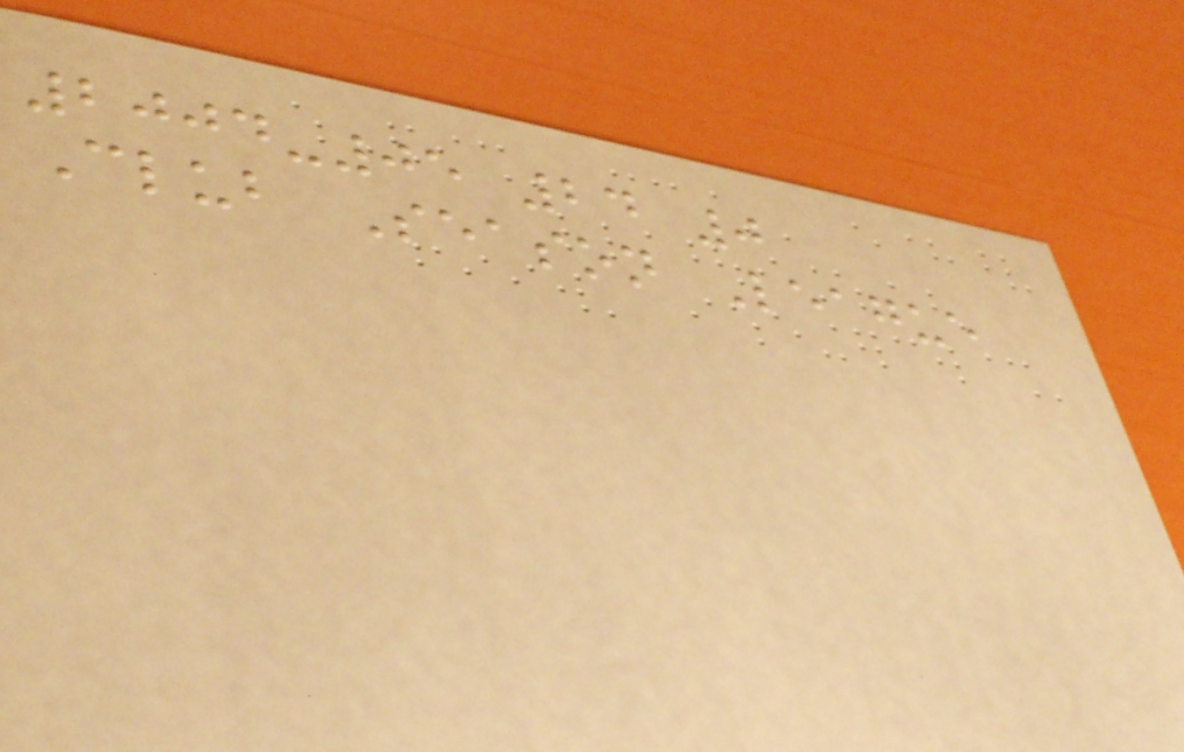2004-05 24 0
Club Season League
